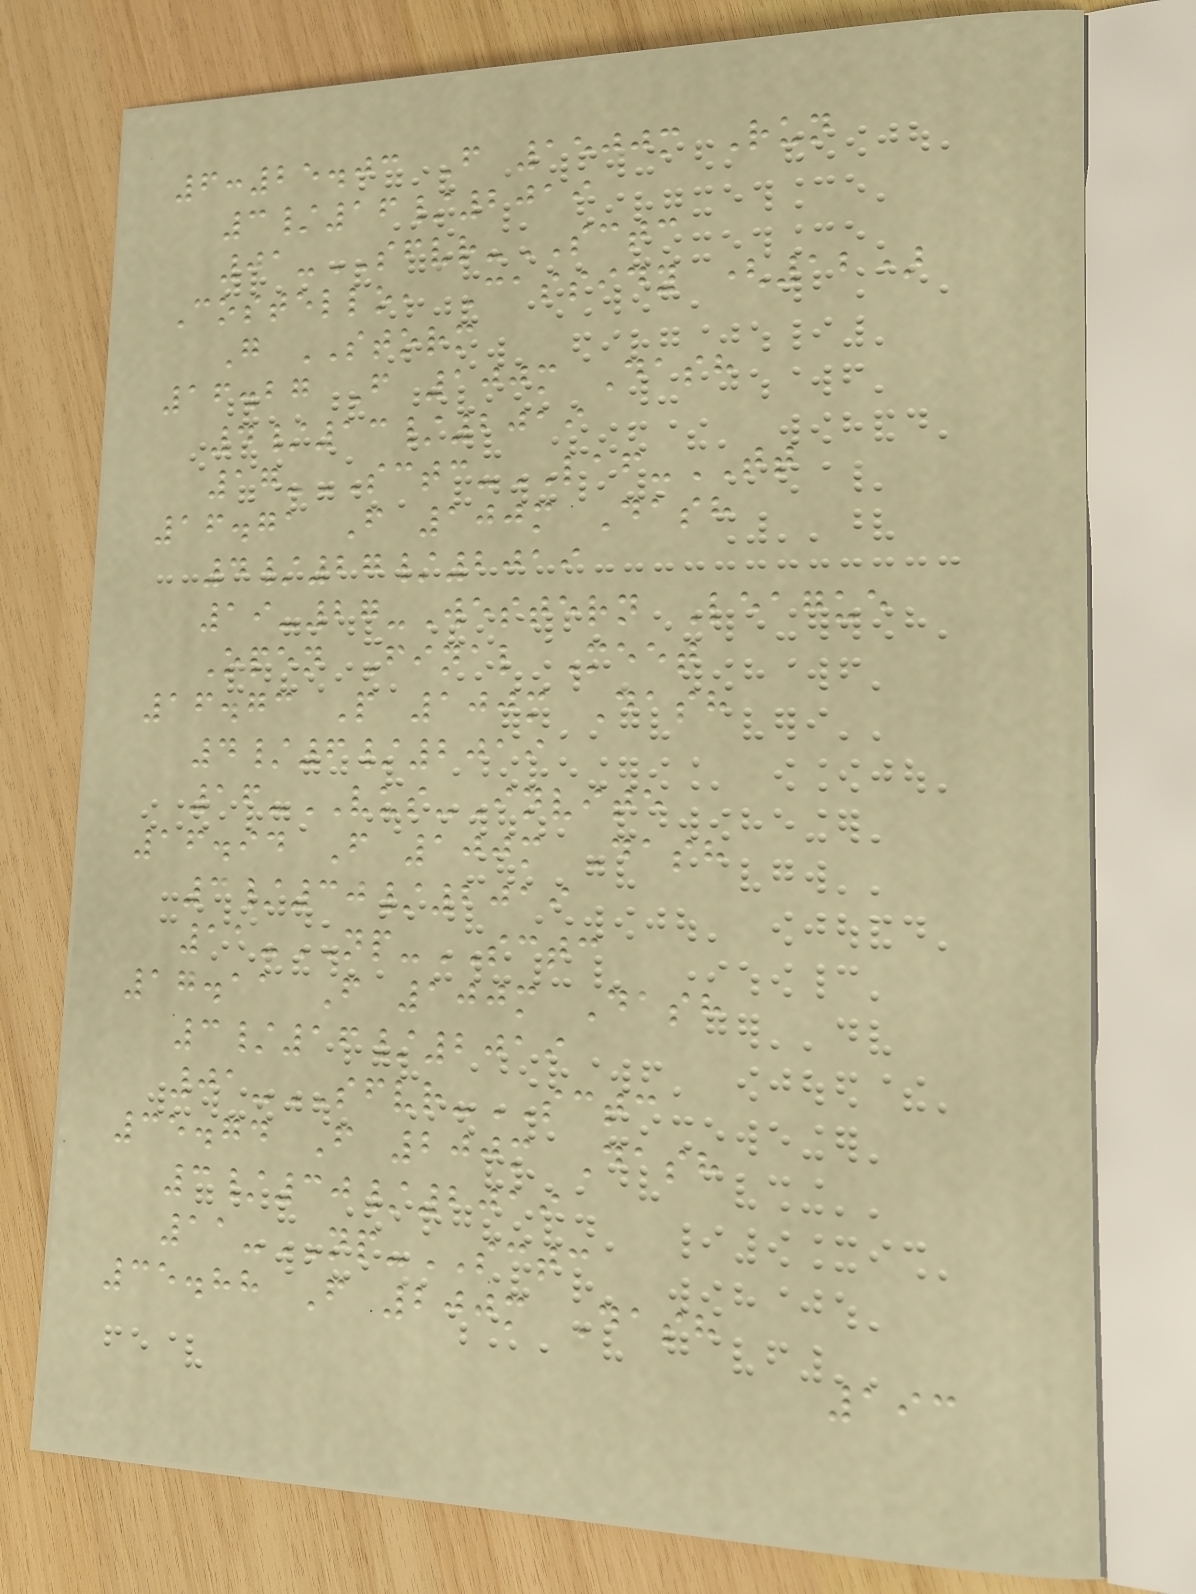6:25.03 F 1500m Run
3/16/2019
01-SFVR-SCTC
Costello, Cassidy (12)
G STORM
16.27 F 100m Dash
4/13/2019
17-SCTC-LAF-TT
16.71 F 100m Dash
4/27/2019
19-27-Western League
Open Final Meet
16.73 P 100m Dash
4/6/2019
16-VUS-Invite
16.94 F 100m Dash
3/30/2019
11-NP-SCTC
17.11 F 100m Dash
3/16/2019
01-SFVR-SCTC
35.74 F 200m Dash
3/30/2019
11-NP-SCTC
35.88 F 200m Dash
193
